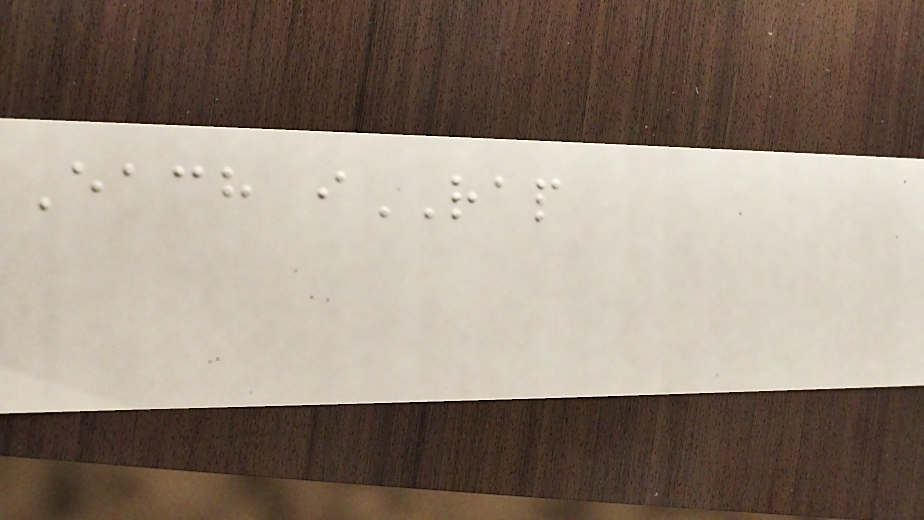Each iRAP
